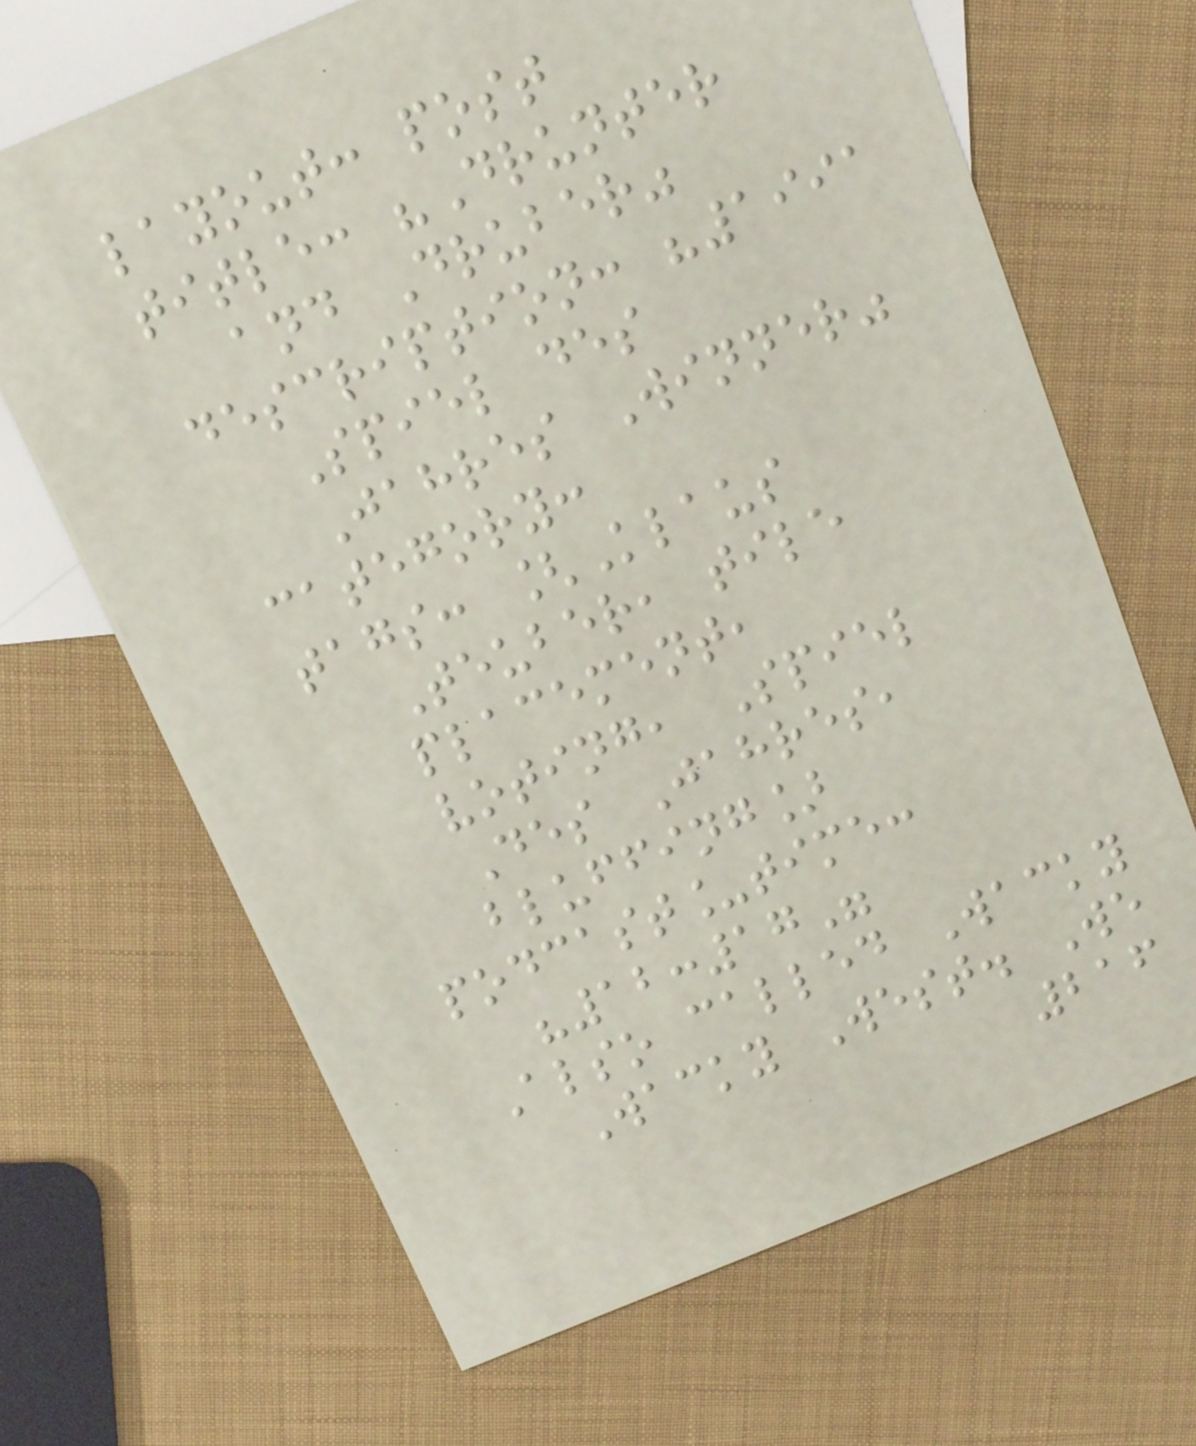layout: post
title: "Drunter
and Druber"
description: "1991
Spiel des
Jahres Winner"
category:
tags: [Klaus
Teuber, tile
placement,
voting, Spiel
Des Jahres,
bluffing]
podcast_time:
"12:17"
Also called Wacky
Wacky West. We
216
